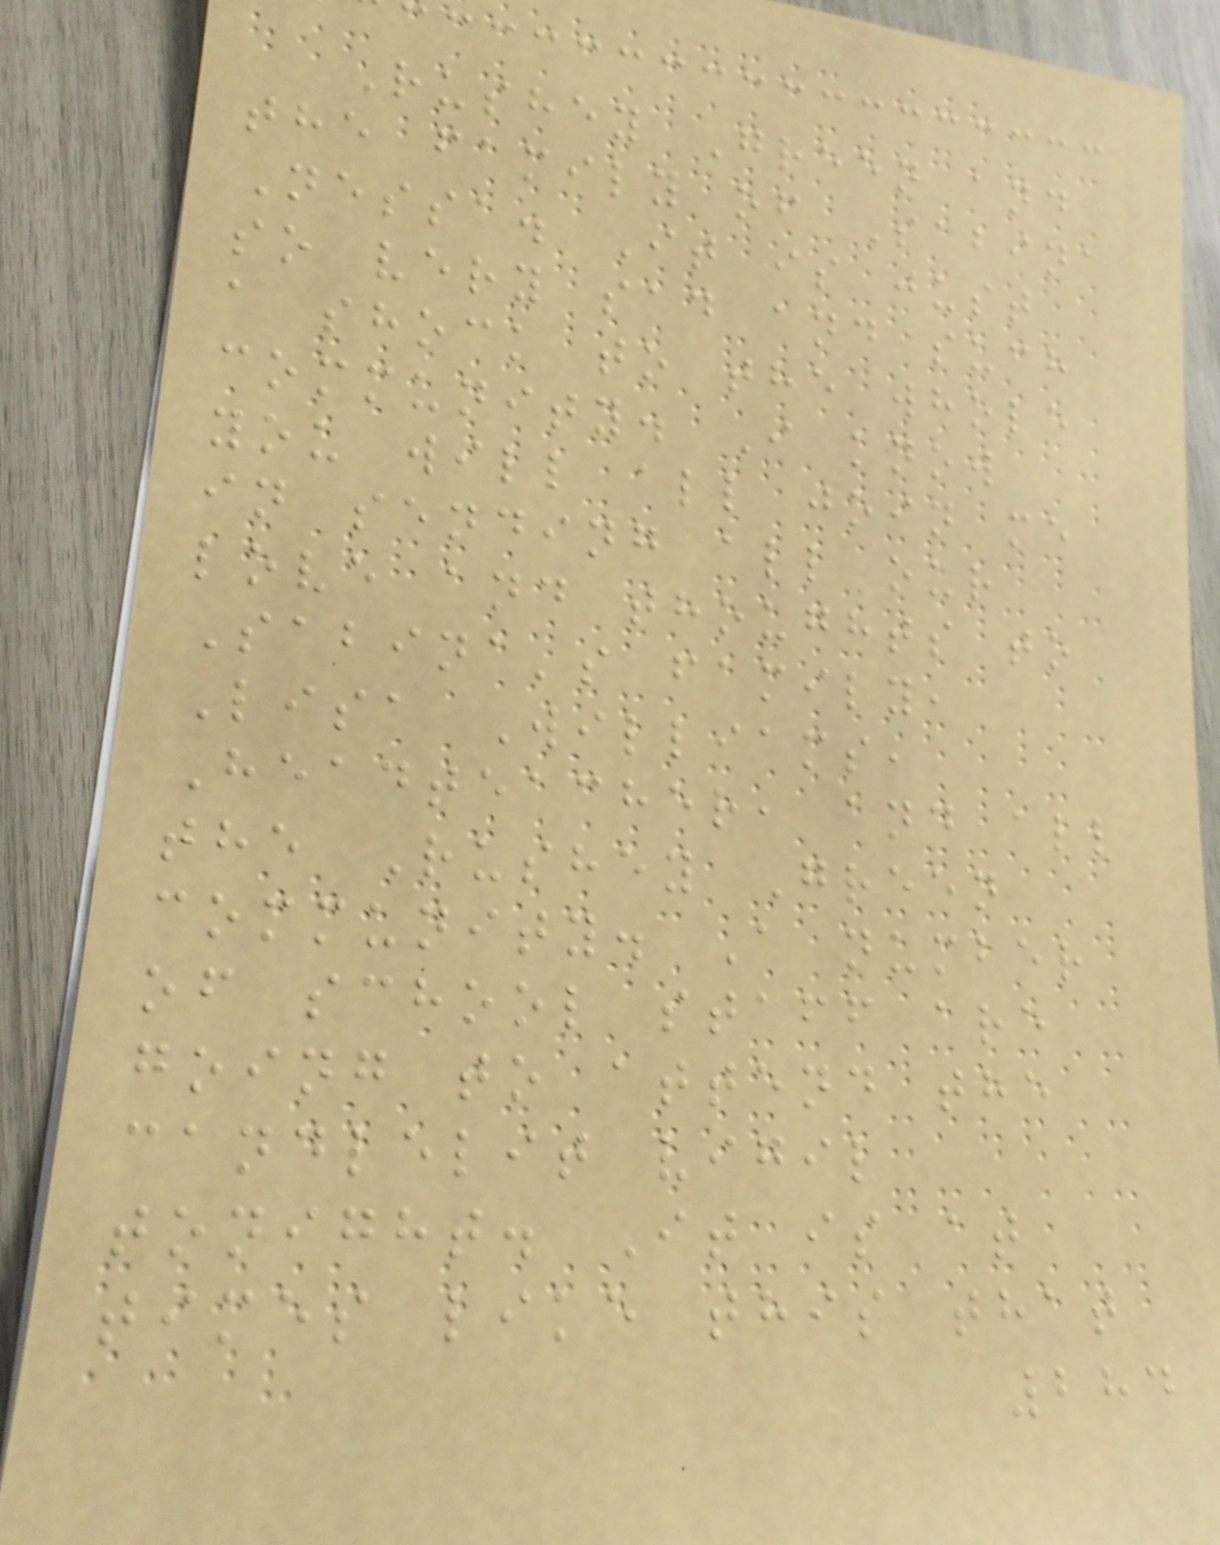Rushey Green and
the family of Sabina
Nessa. It is just
so very sad and such
a shock to the whole
community. I know
you will all join me
in sending all our
love and thoughts to
Sabina's family,
Lisa Williams,
Headteacher, and all
the Rushey Green
community. A number
of school staff are
going to attend the
candlelit vigil
tonight. It is at
times like this that
284
